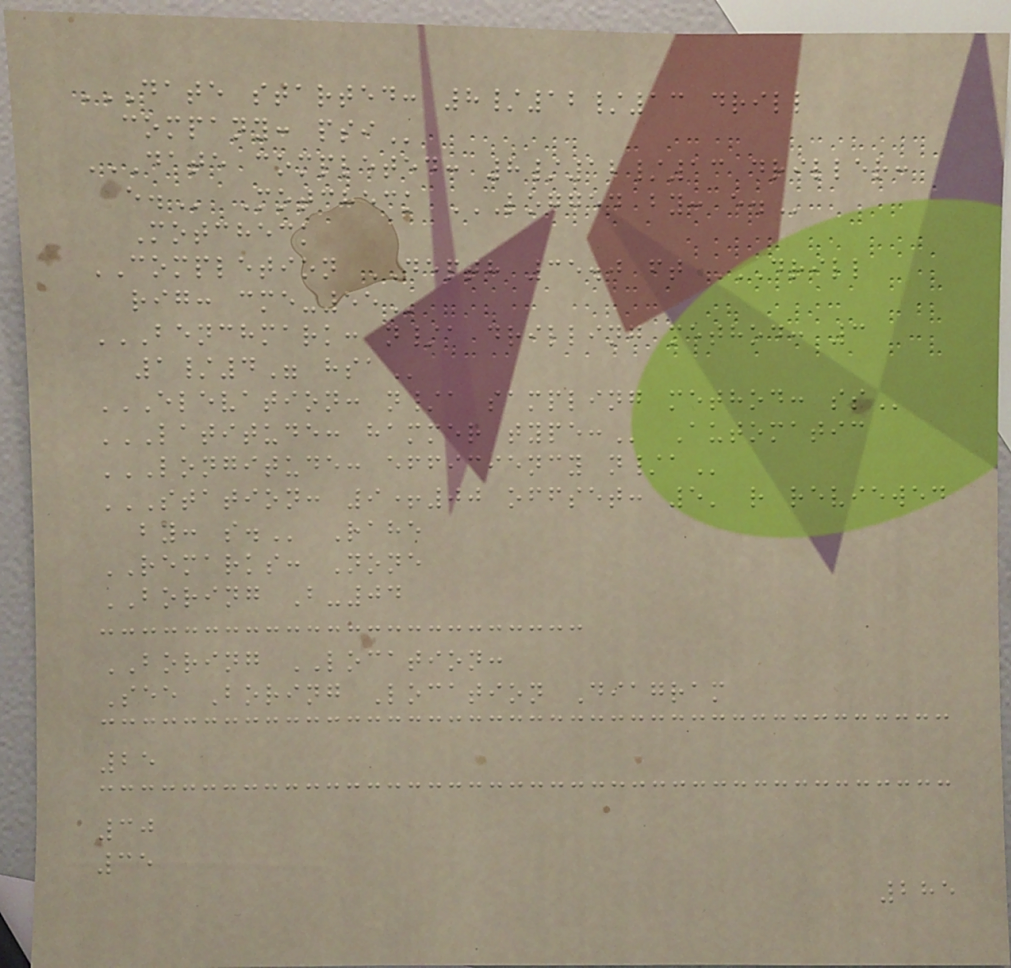DATE STARTED: 8/12/13 DRILL
COMPANY: PSI
DATE COMPLETED: 8/12/13 DRILLER:
E. Motcheck LOGGED BY: E.
Motcheck
COMPLETION DEPTH 35.0 ft DRILL
RIG: CME-55
BENCHMARK: N/A DRILLING METHOD: 3
1/4" HSA
ELEVATION: N/A SAMPLING METHOD: SS
LATITUDE: HAMMER TYPE: Automatic
LONGITUDE: EFFICIENCY N/A
STATION: 9+00 OFFSET: 5' R REVIEWED
BY: S. Rahe
REMARKS: None
BORING B-04
BORING LOCATION:
See Boring Location Diagram
25
30
35
285
